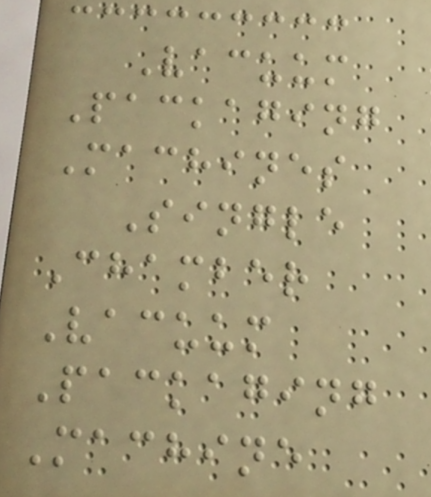Vacuum
Packaging
Machines
Single
Chamber
Vacuum
Packaging
Machine
